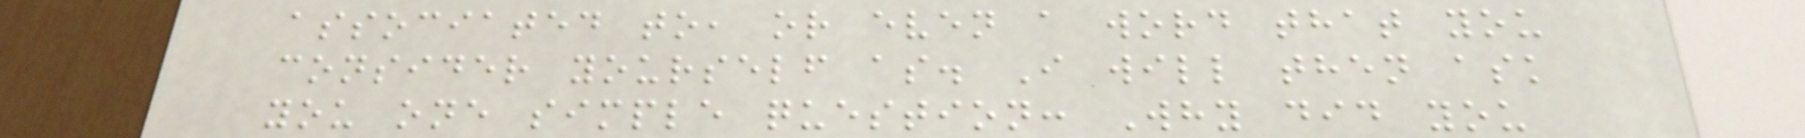associated to, or even a word that you
consider yourself as. I will then ask
you one simple question: Why did you
